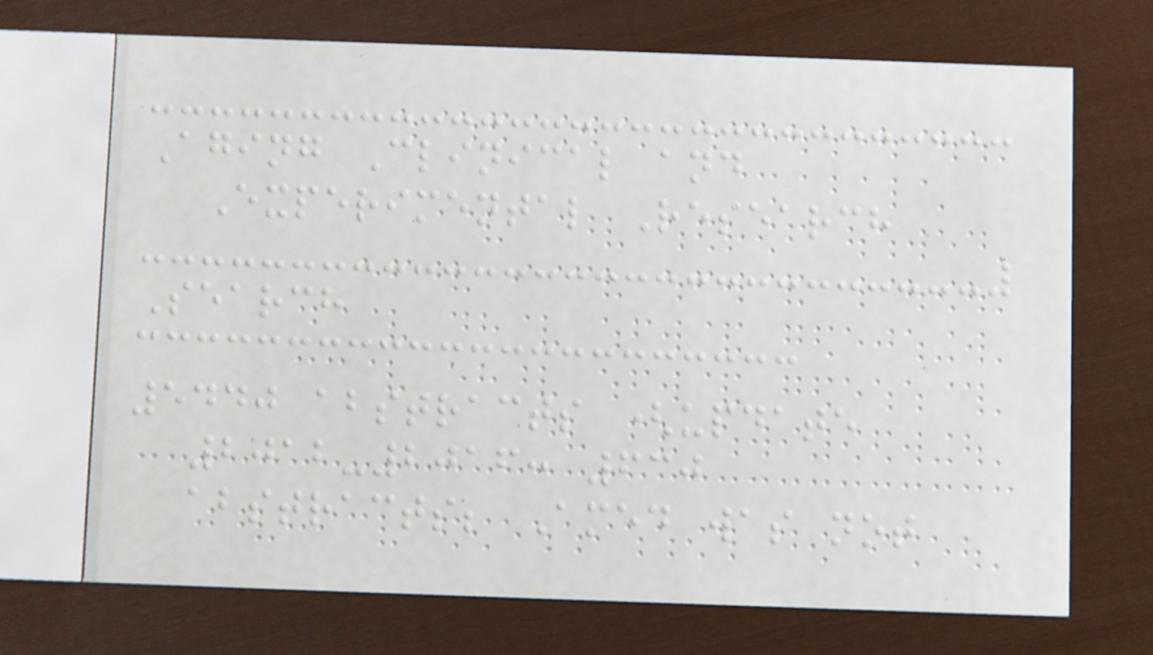Aging Clinical and
Experimental Research
Search
5440 abstracts (update
2012-2016: 630
abstracts; Amed was not
